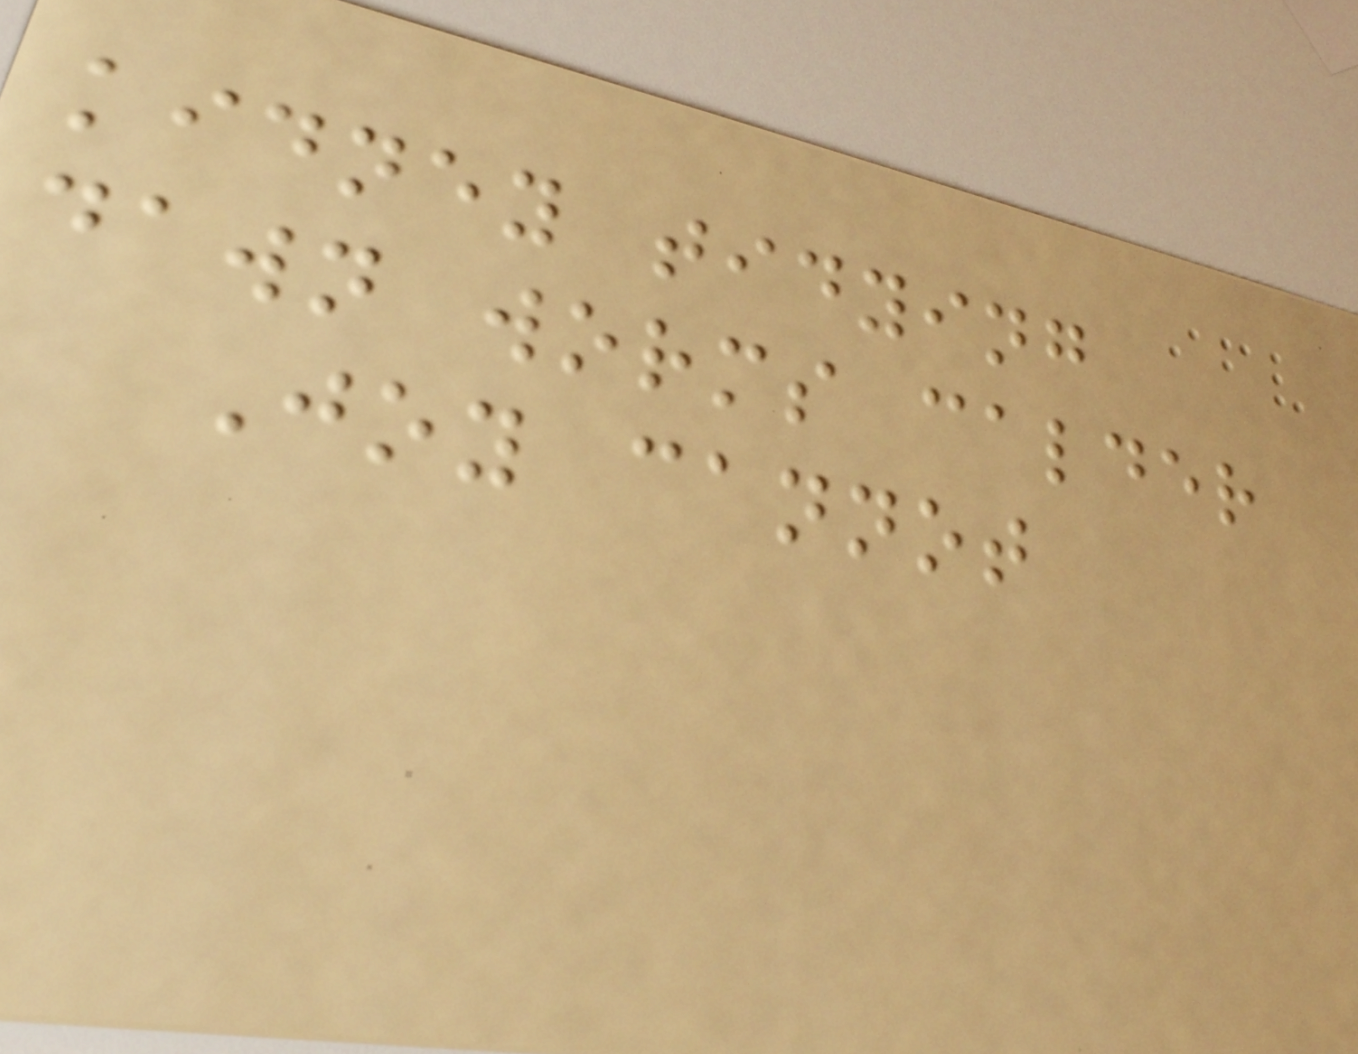kidney tidying
dawn worms calder
Joy cannot
